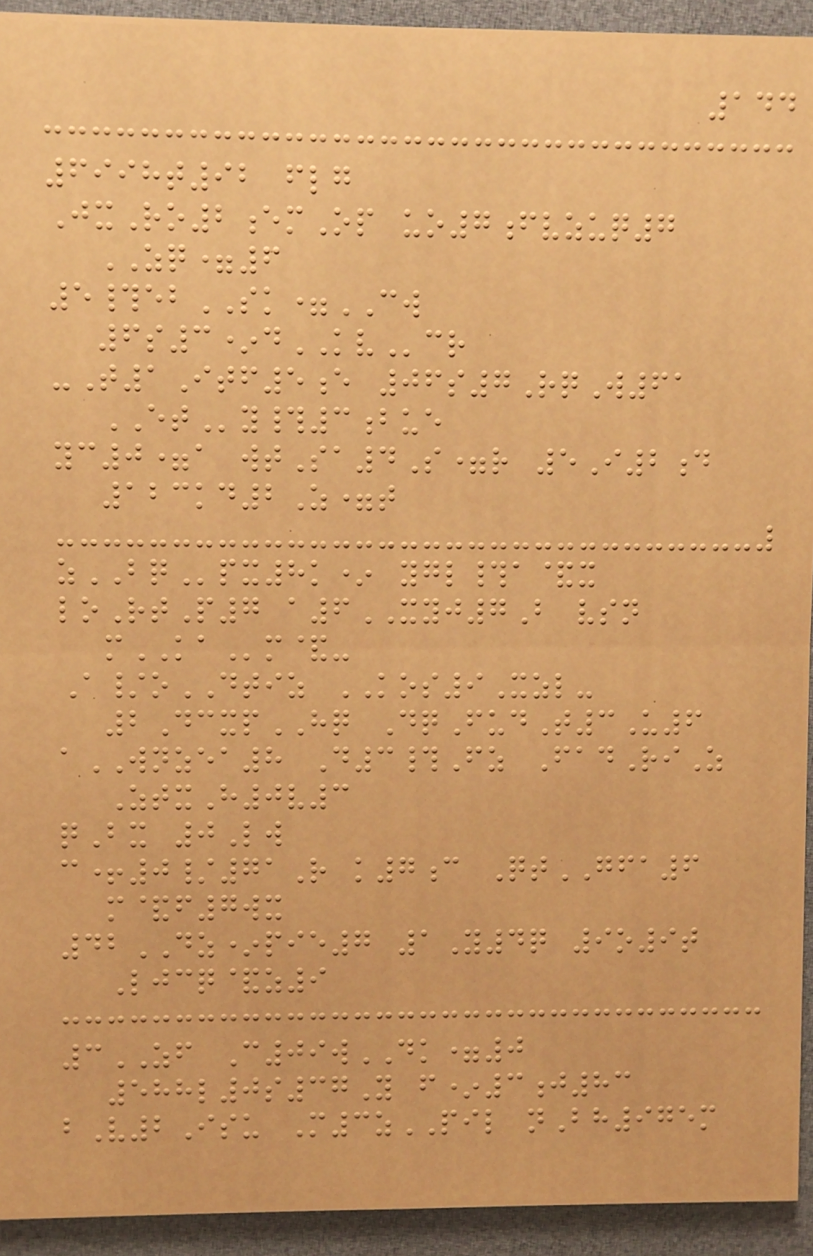144
6998t92 flg
JxRo2emOp uo7fvzuq7
ZQ=6
5#ebSK=CW
6s3*dKVcr
-T1Itf5e 06s7RqW61
ETy#3bue
yc0=a wtSa4S=r 5I2d
123kd2Z=t
zBQpx8k* ygl#a&x
loRtP7 a6XYJ7B vsn
mKAm&-
A/oDTIZ KOS9Xzl-
2DcxpHQ DqFudT3U6
aWNZEA8 D3#Fz FadRiZ
ZtxH0v3
qBx 0Lw
c+0/71R k7c QtGFA6
m&f7wx
42DZ*pie7 1Y4q 9o9t
Ljcq&z9
3ZF C09wDK=0
588l0s37Y f*3j83
bV2Isu M3zPIL nBh975m
